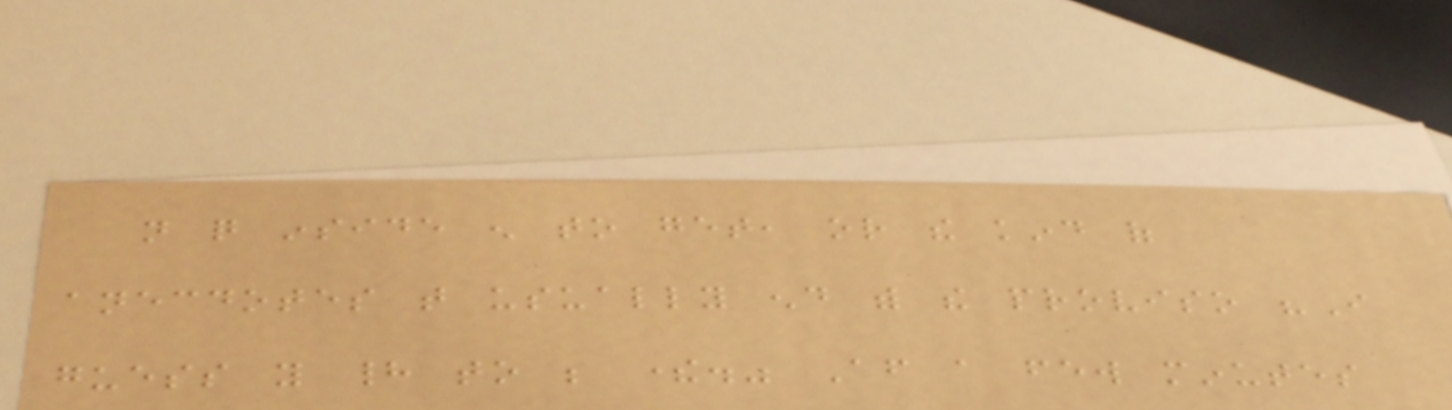not quite inside enough to get, or the kind of
anecdotes that usually end with the proviso "I
guess you had to be there." After a few minutes
